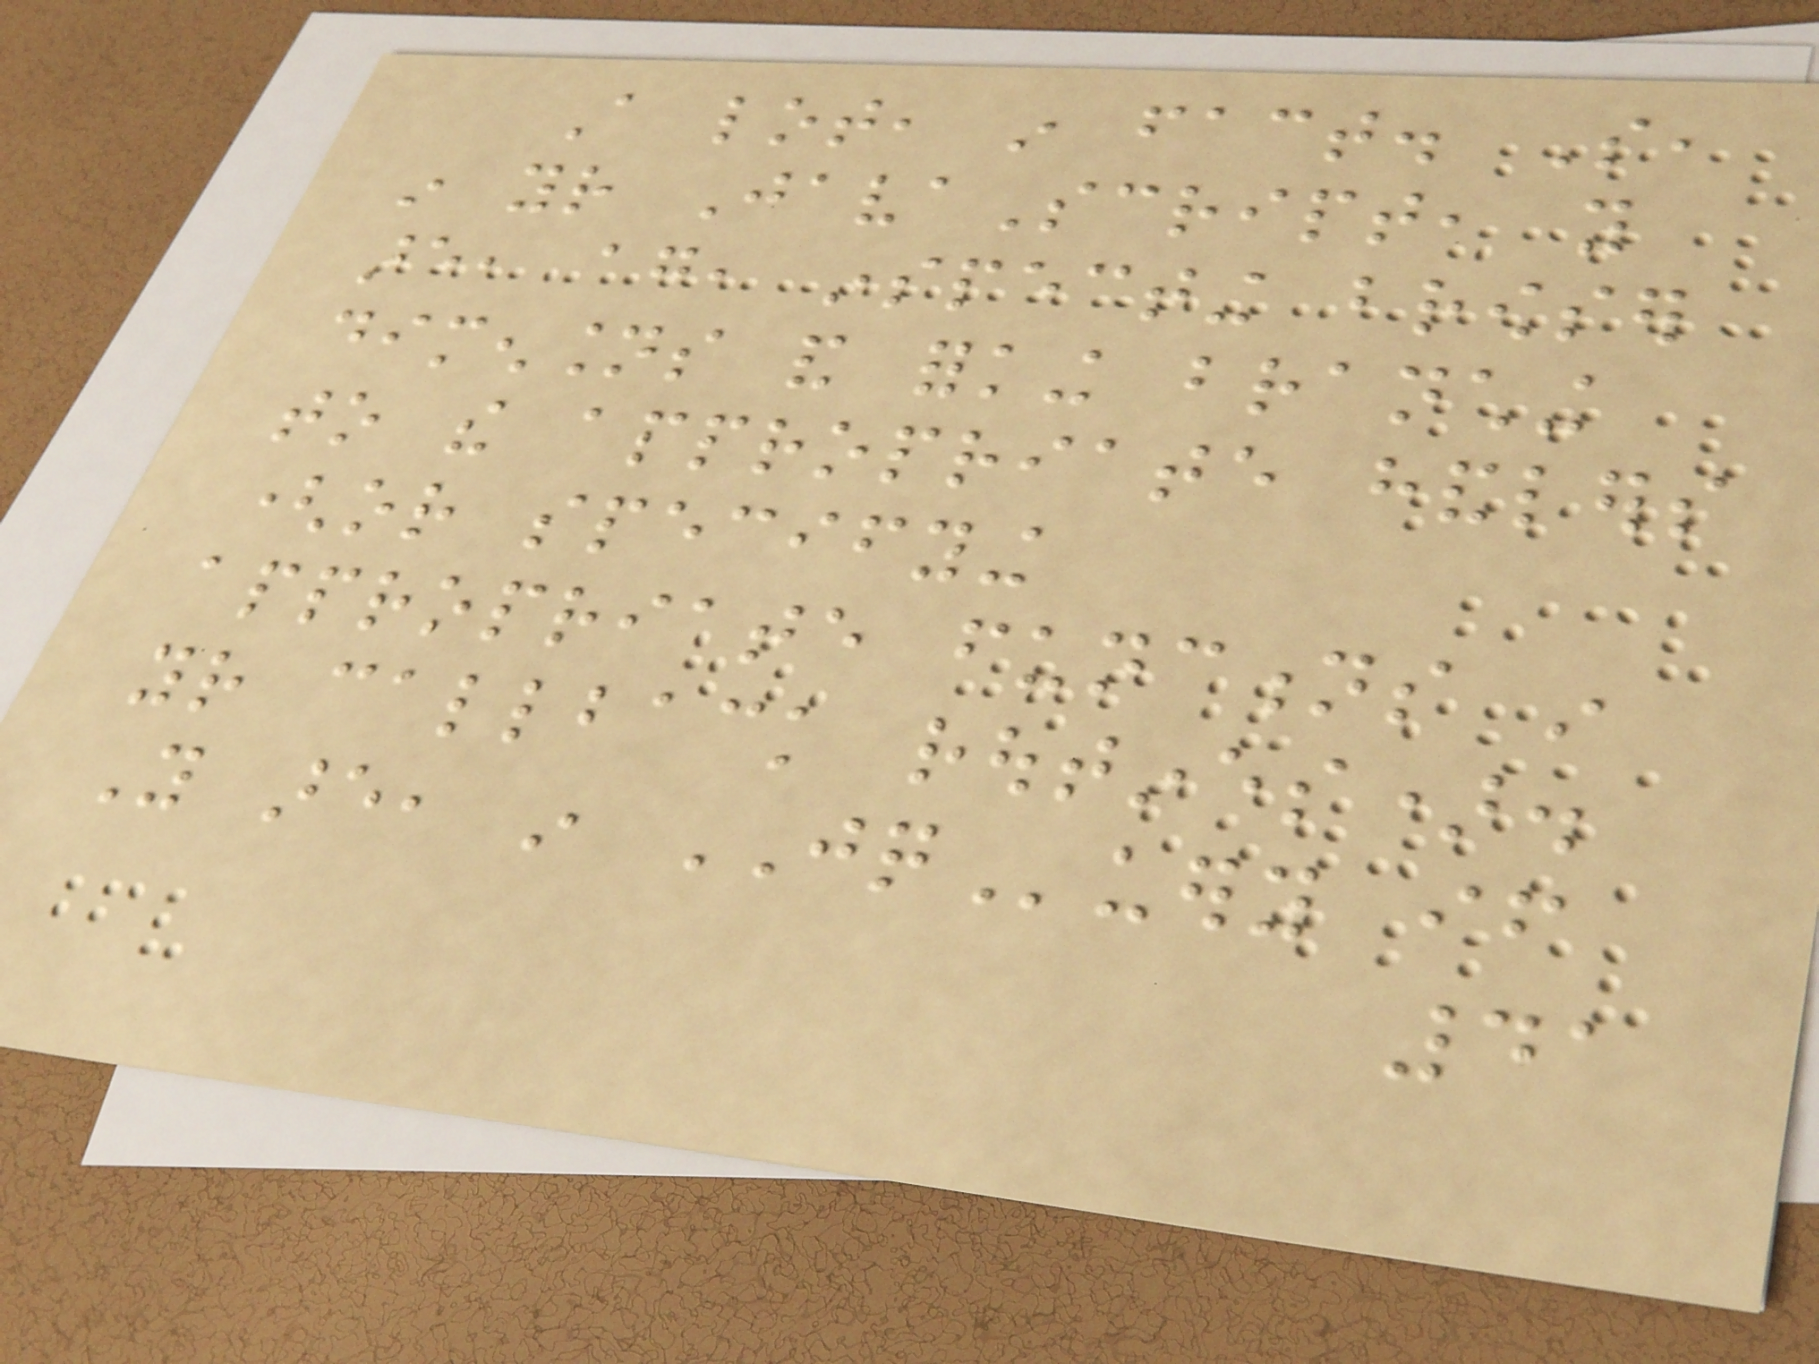A lot, in fact. So,
in your JavaScript, you
are, again, inspecting browser
dimensions and forking branching
to the appropriate handlers
(or specifying
appropriate functions in
your callback routines).
You are, in JQuery if
41
